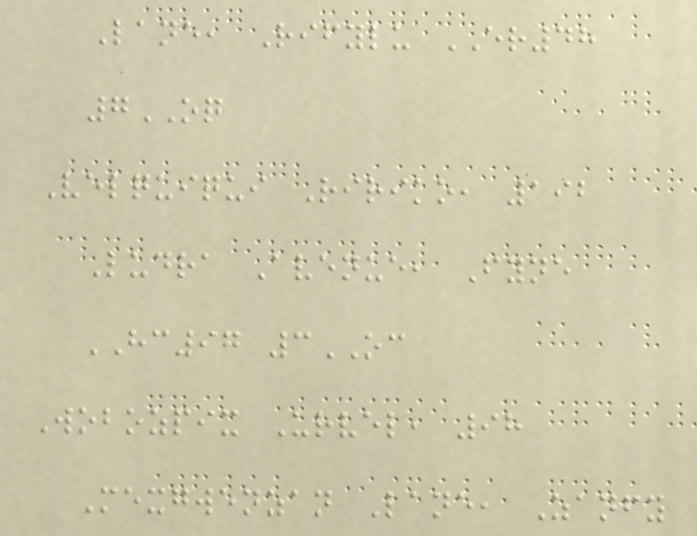Lane, Rifylu ER48
7OQ
Velquiqui Ririko, 192
Ludra Avenue, Fyne
HC97 3OC
Wobozpix Urvel, 98
Mexgwenzan Lane, Zanfy
